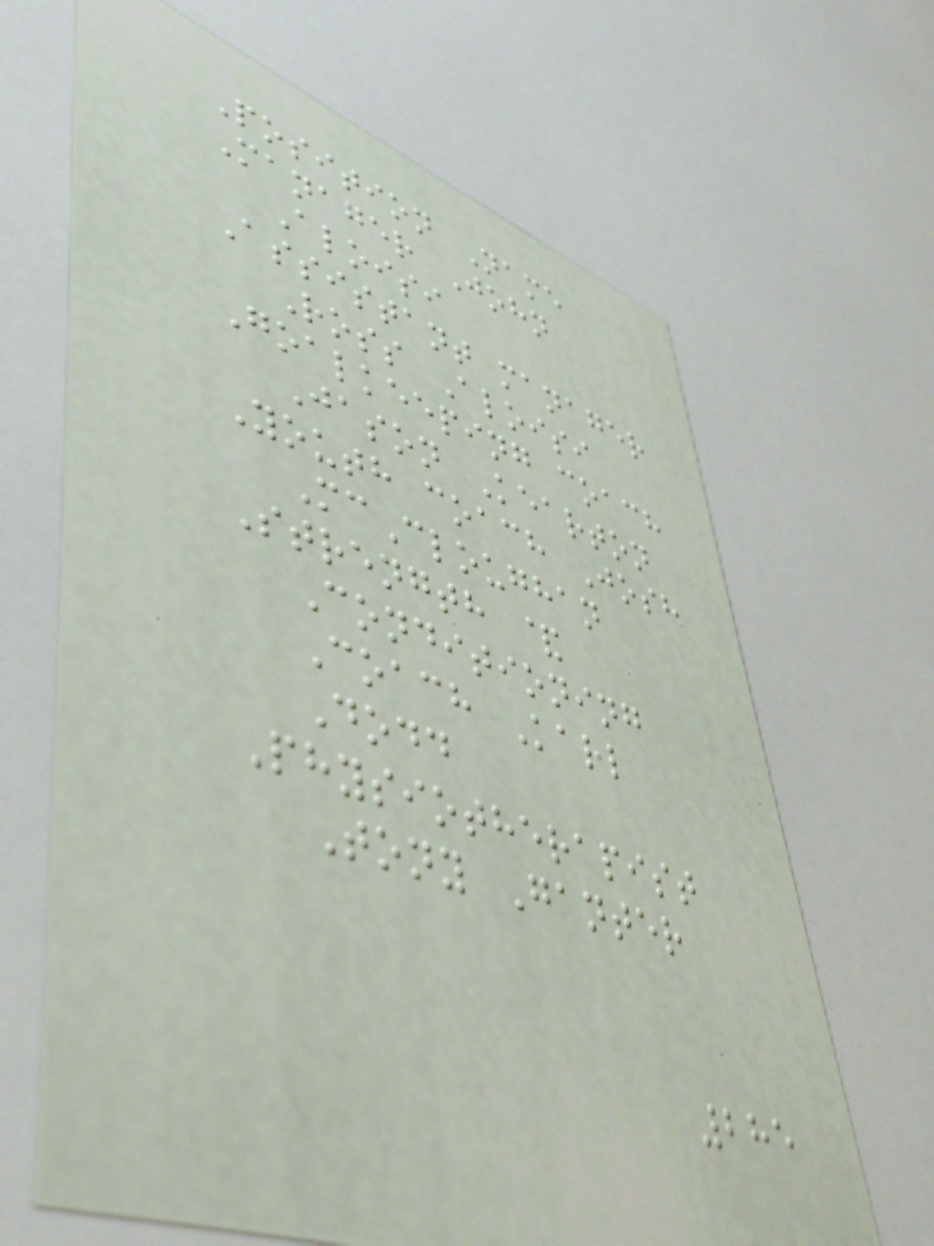Position Name
Manager John
Aloisi
Assistant manager
Ross Aloisi
Goalkeeping coach
Jason Kearton
Youth coach Josh
McCloughan
Strength &
Conditioning
Coach Karl
Dodd
Physiotherapist
Tony Ganter
285
